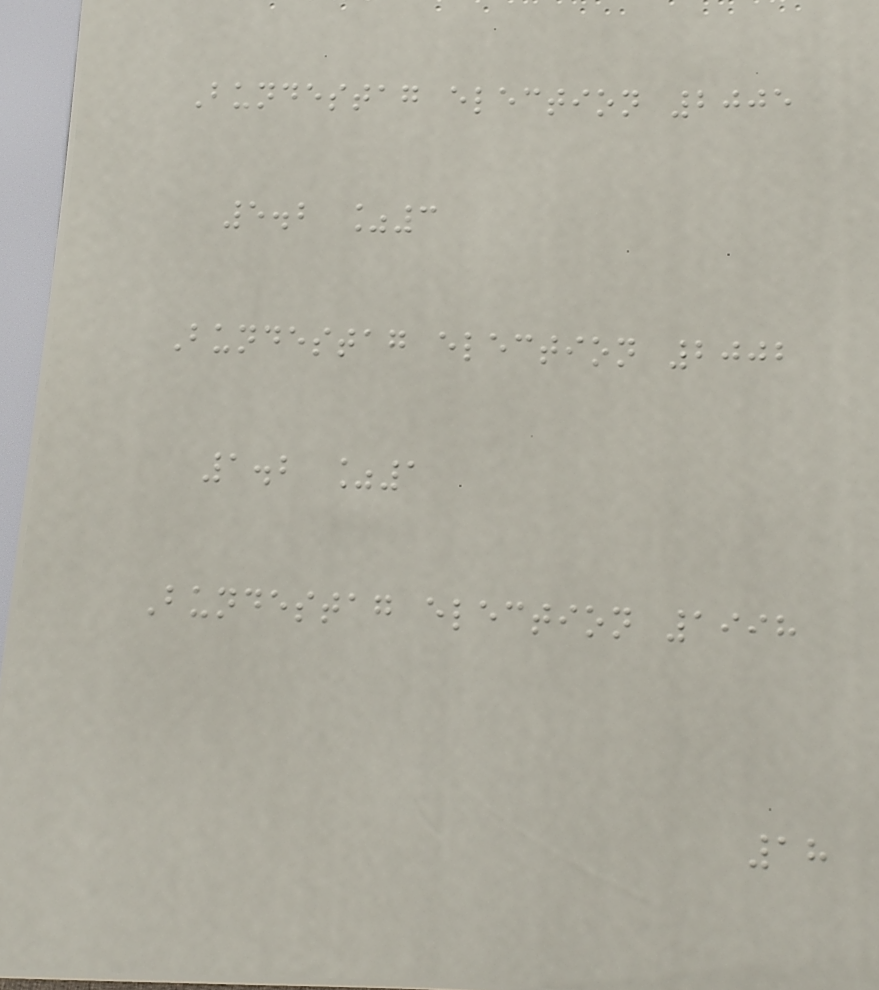Bundestag election 2005
5.2 %3
Bundestag election 2002
1.2 %1
Bundestag election 1998
18
